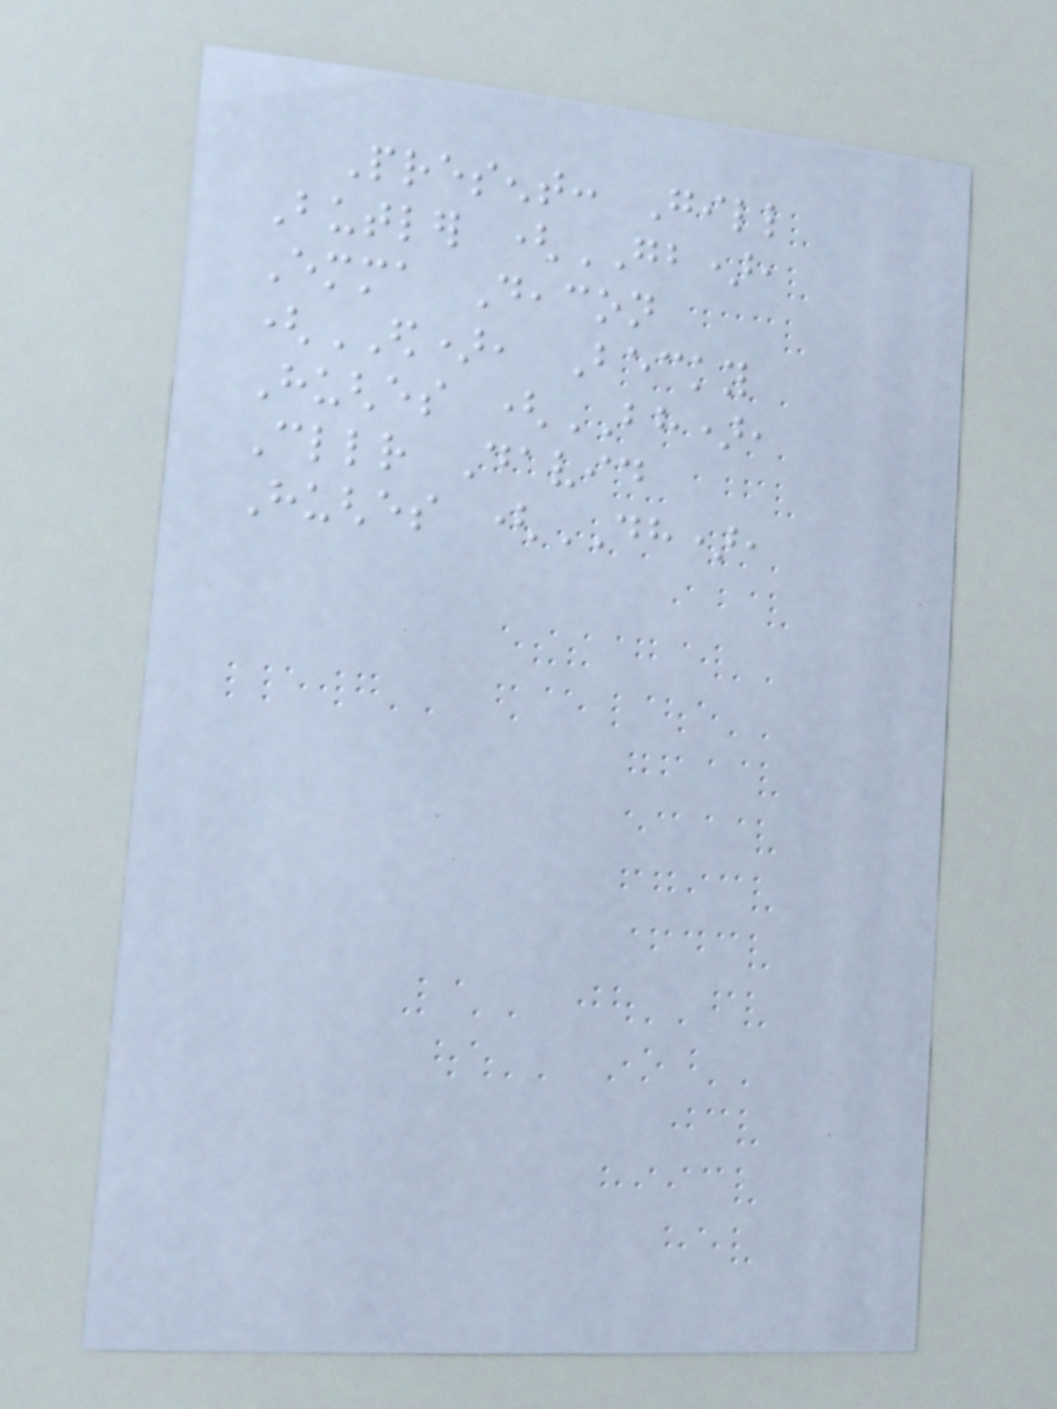Present: Gill
Butler (GB),
Emma Deacon
(ED), Becky
Hughes (BH),
Cllr David
Hughes (DH),
